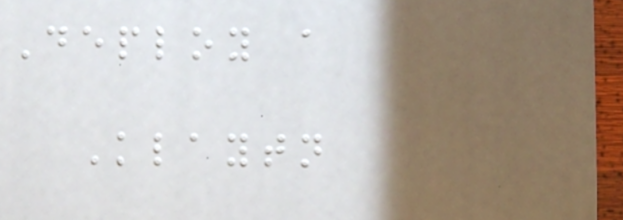Deploy a
Klaytn
